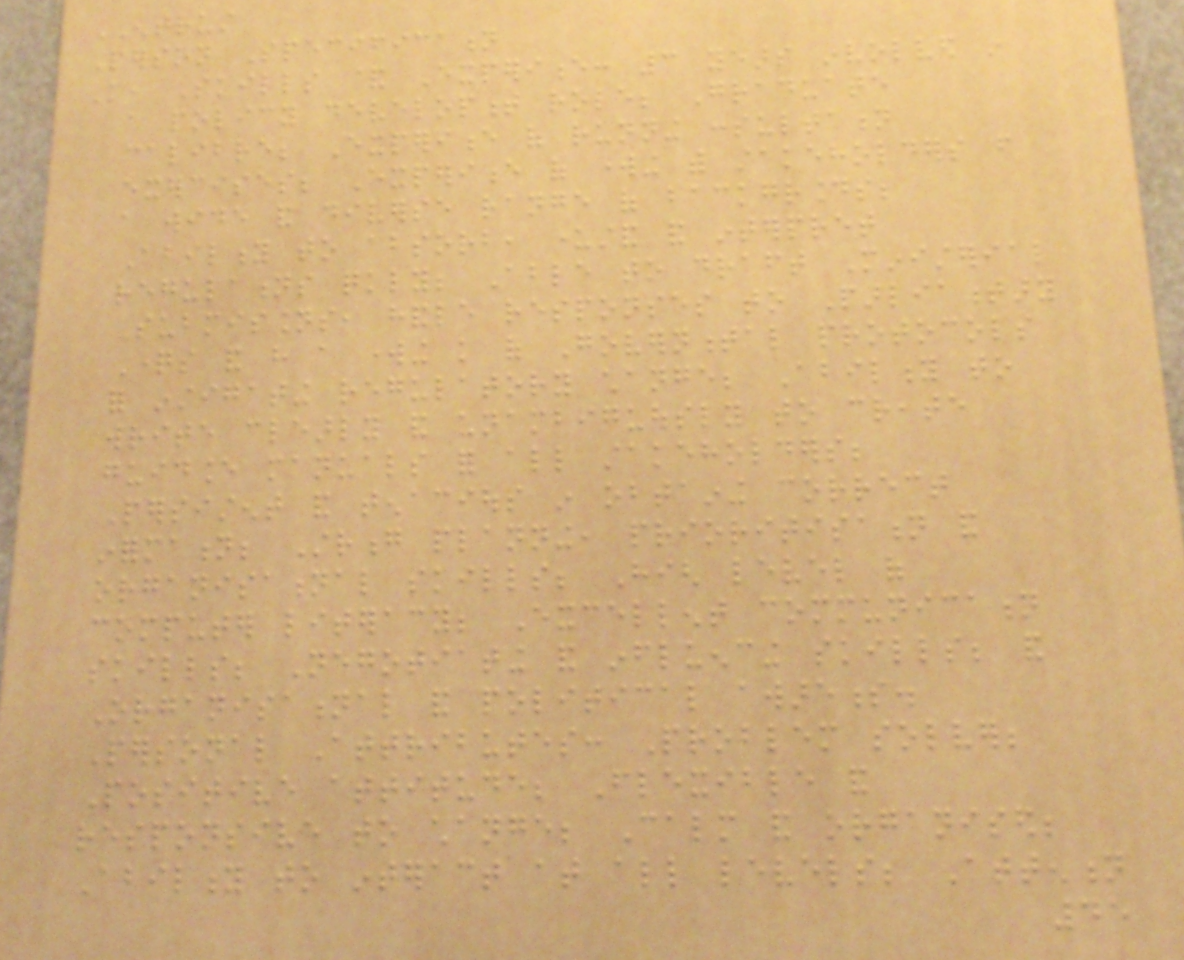ENTRUST
Person Specification
Knowledge, Skills & Experience: 3 years involved in
a policy development role; Graduate
calibre; Experience of running consultation
exercises; Experience of working with stakeholders from
a wide and diverse range of backgrounds;
Ability to absorb, understand and interpret
regulations quickly; Able to draft Ministerial
Submissions, handle responses to Parliamentary
Questions and have a working knowledge of Governmental protocols
for instigating regulatory change; Ability to
write clearly and unambiguously to create
guidance manuals for all stakeholders;
Persistent and tenacious in obtaining correct
information; Strong planning, prioritisation and
organisational skills; High level of
computer literacy; Excellent communication
skills; Negotiating and influencing skills; and
Organisational and political awareness.
Personal Attributes: Problem solver;
Positive attitude; Flexible and
responsive to change; Calm and organised;
Ability to interact at all levels; Attention
45
